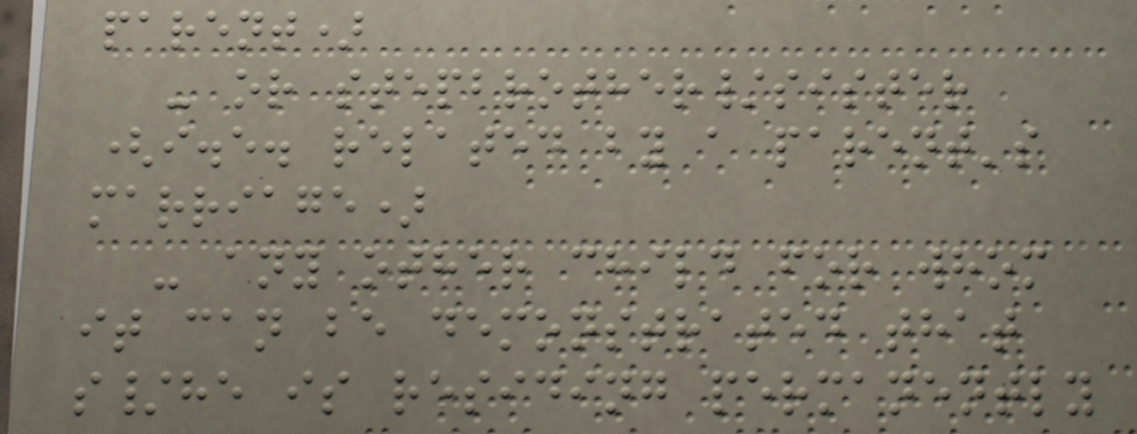parent)
- or stepbrother/sister
(i.e. related by a parent's
marriage)
- any other child for whom
it can be demonstrated that
s/he is residing permanently
